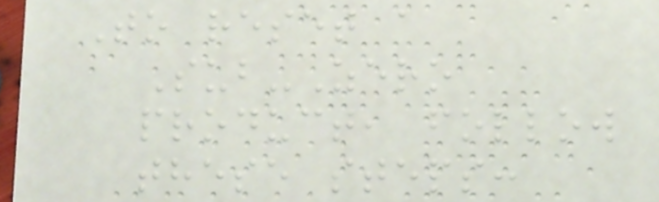To reset a
Sub-Zero
product, follow
these steps:
